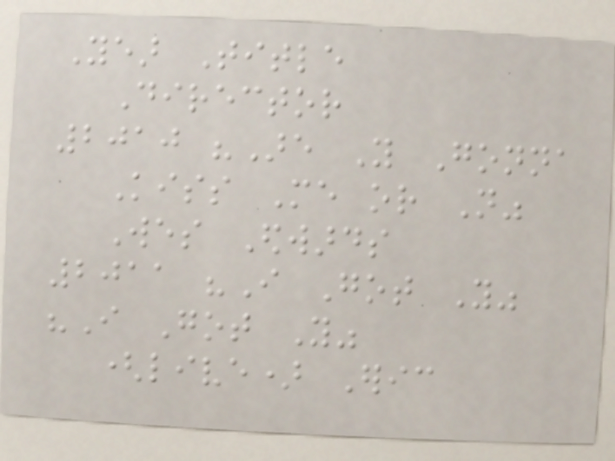Year Title
Director
2010 "Are You Gonna
Kiss Me or Not"
Wes Edwards
2011 "I Got You"
"I Got You"
(live) Eric
